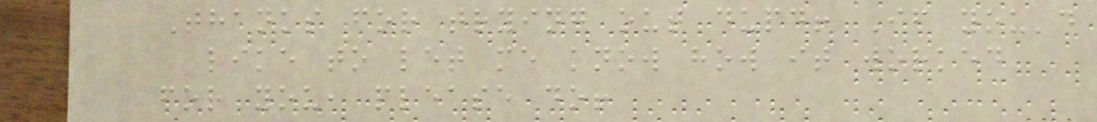Thanks for trying out dupd! If you'd
like to let me know how it worked
for you, please do!
